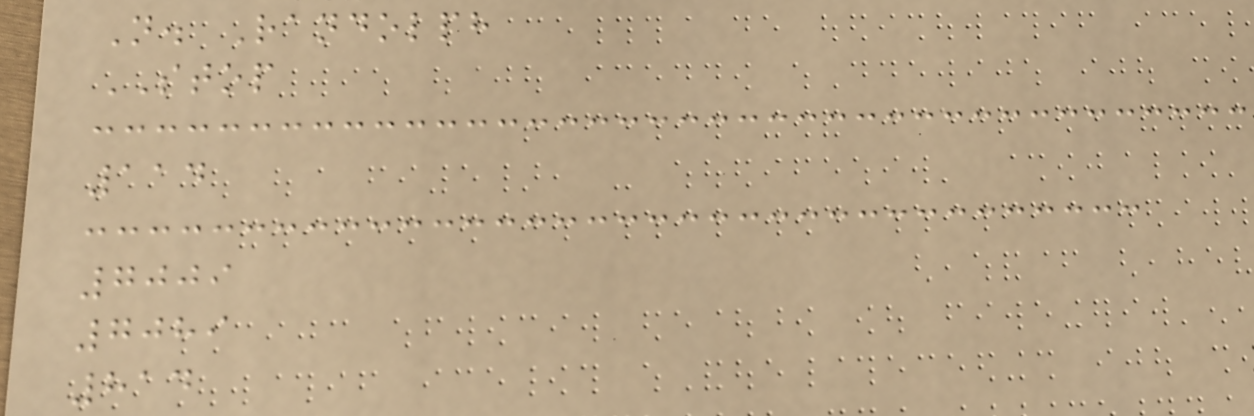N. Randolph
STOP
114
7009
7089
814
